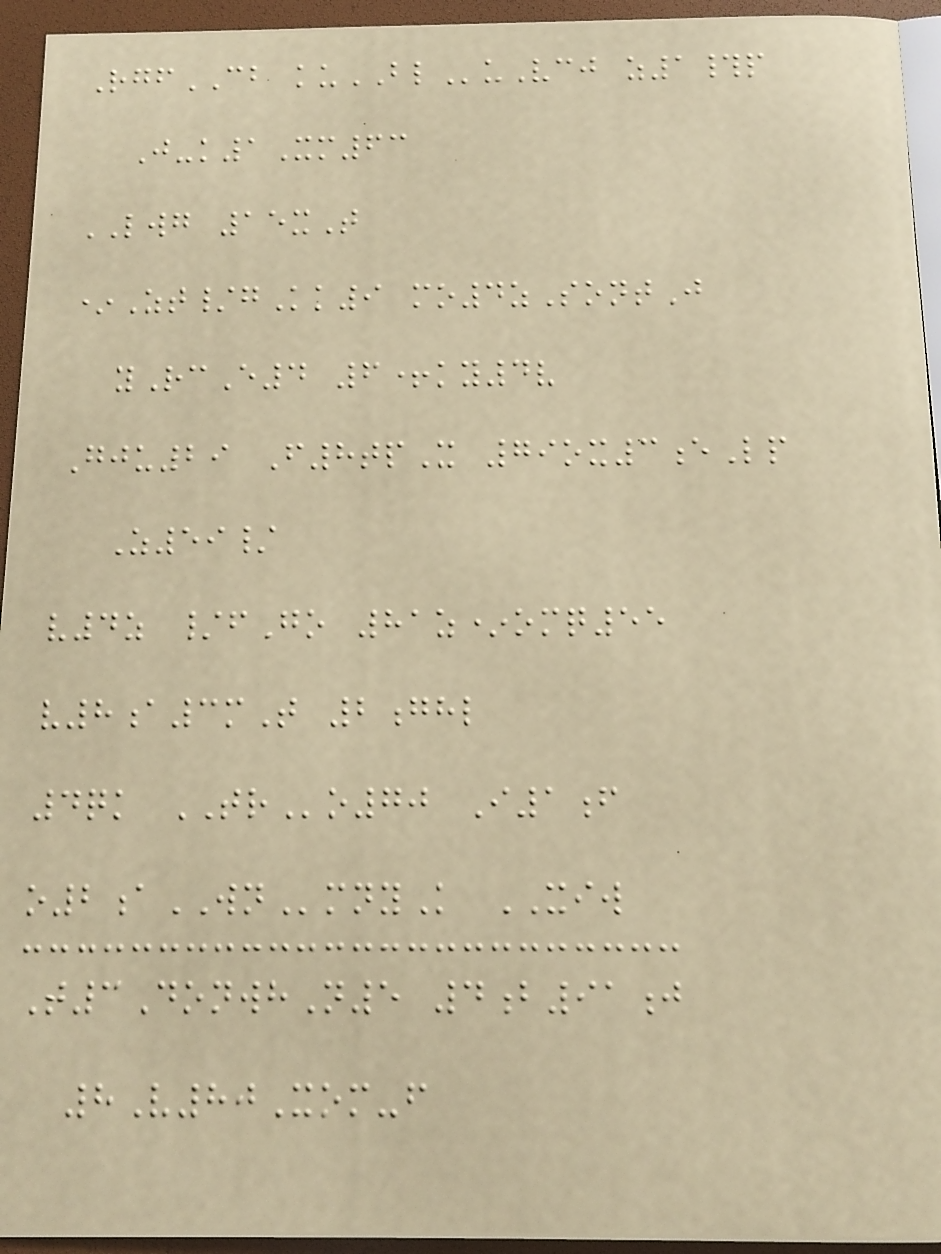RgfCB kuBLuVcj z1#p
J-k1Xm63
LWG 15xT
*Zt/gKk9 mo4zSontJ
yRcE4 6+ky4v
Gju29 F8tpX 79ox3eLp
Z59/
v4z /fGo 81z*omq55
v8a3mT 2ghl
4qk TRo70 I1f
o2aWNmnyK XIW
T3DonwhN5 4b91j
8V80Xom-f
